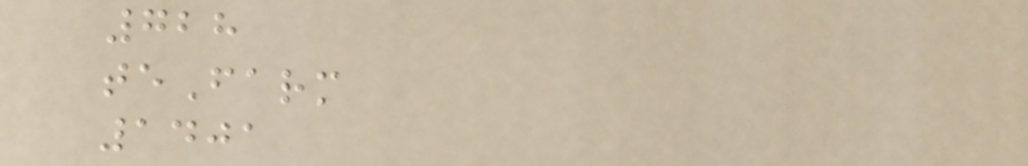728
teFarm
1401
